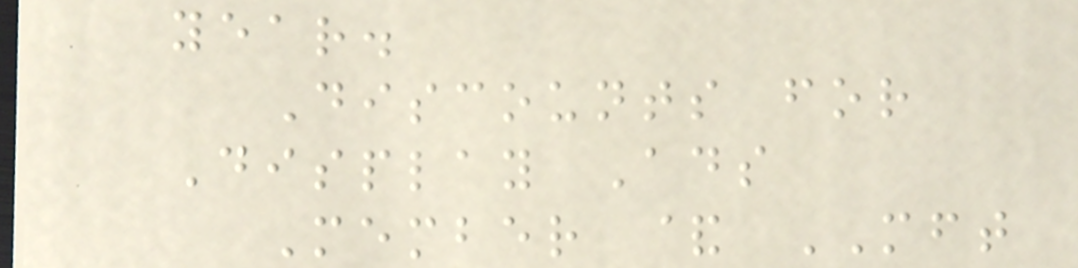year.
Discounts for
Display Ads
Member & MFT
